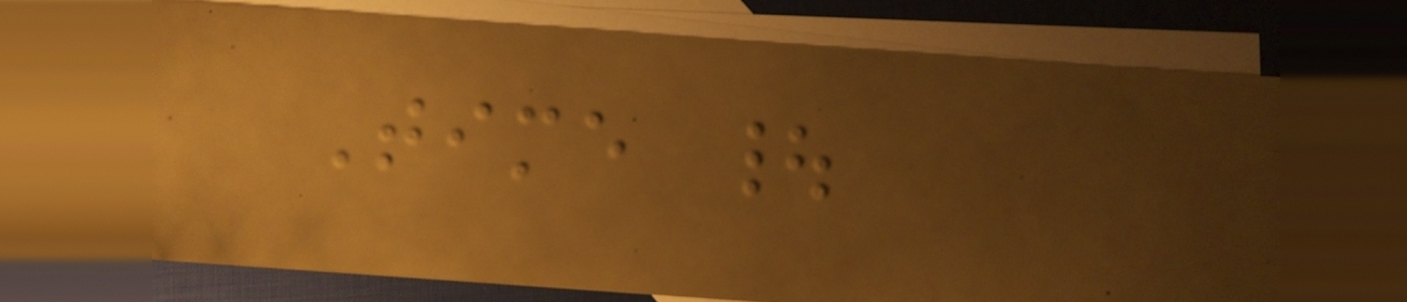Time |
